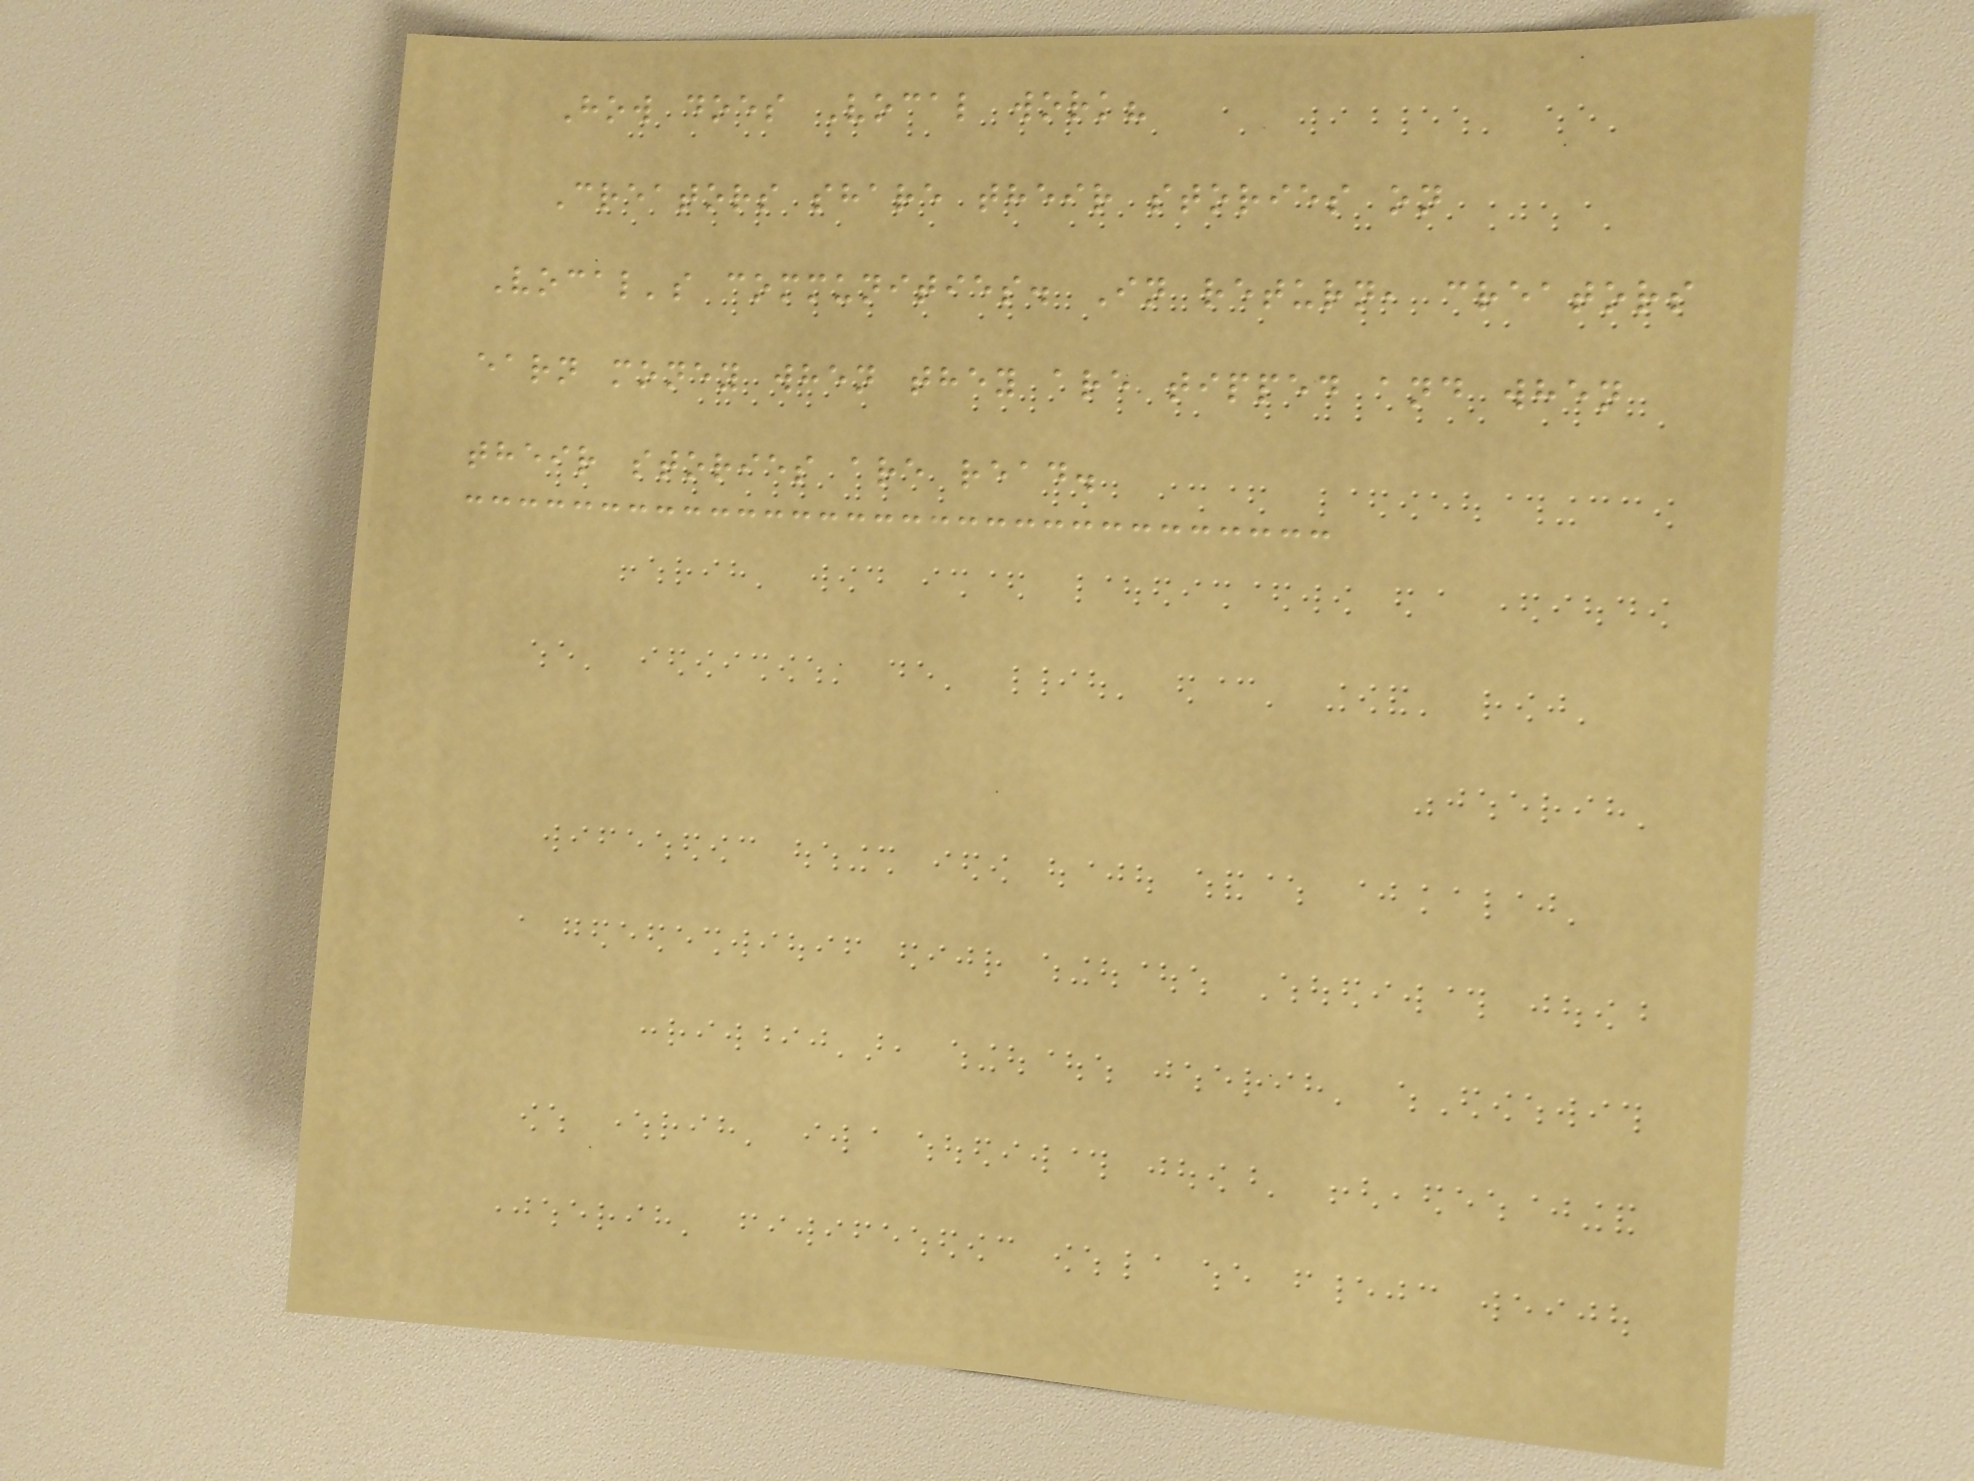How does Vocal work?
Creators share their stories on
Vocal's communities. In return, creators
earn money when they are tipped and when
their stories are read.
